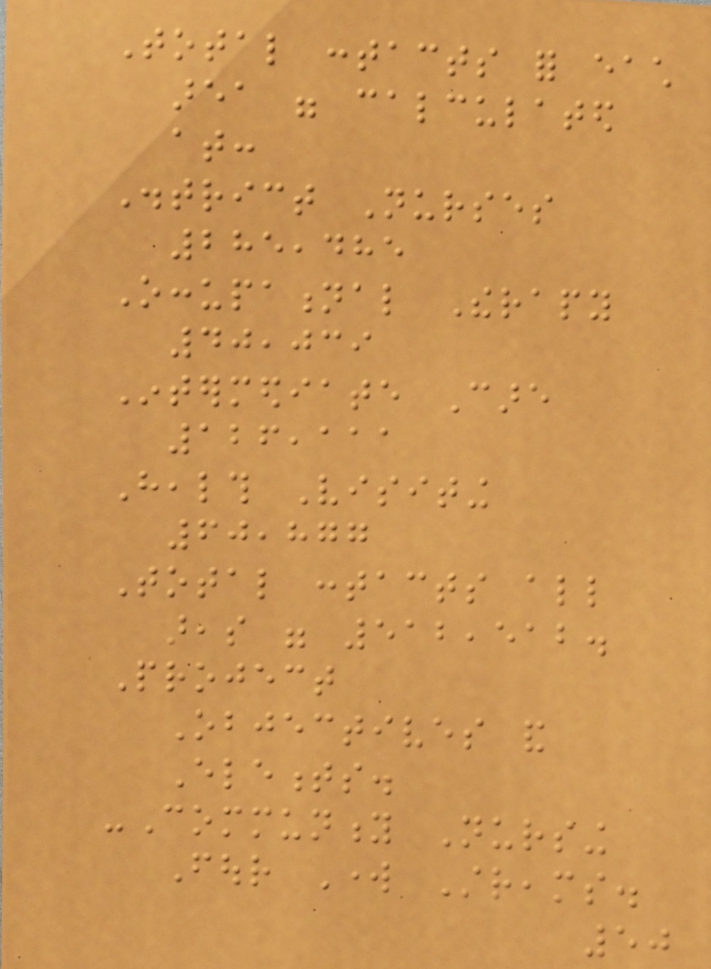Total contacts for each
area were calculated
at:
District Nurses
285,485
Occupational Therapy
40,039
Intermediate Care
126,111
Health Visiting
60,877
Total contacts all
areas were 512,512.
Project
Objectives and
Elements.
-Community Nursing
Four Work Streams.
50
